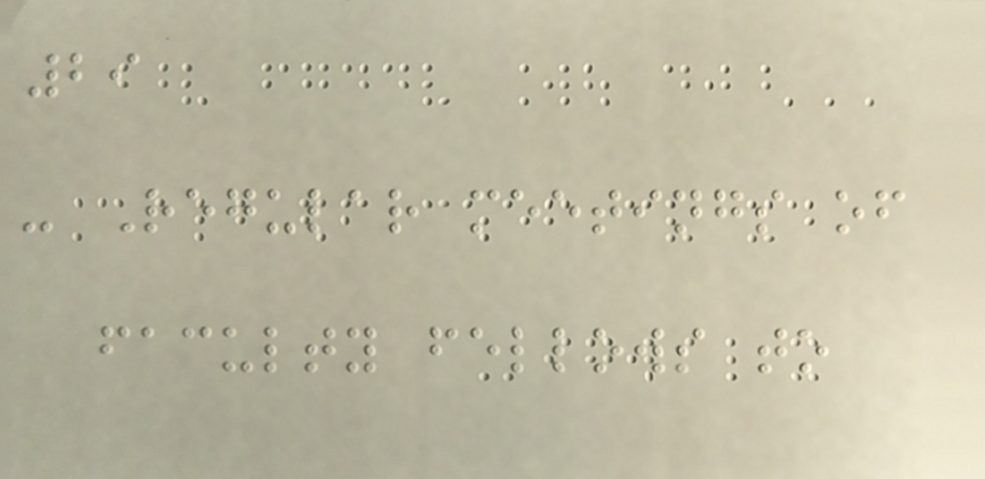29
- Regular meetings of
faculty fellows to
